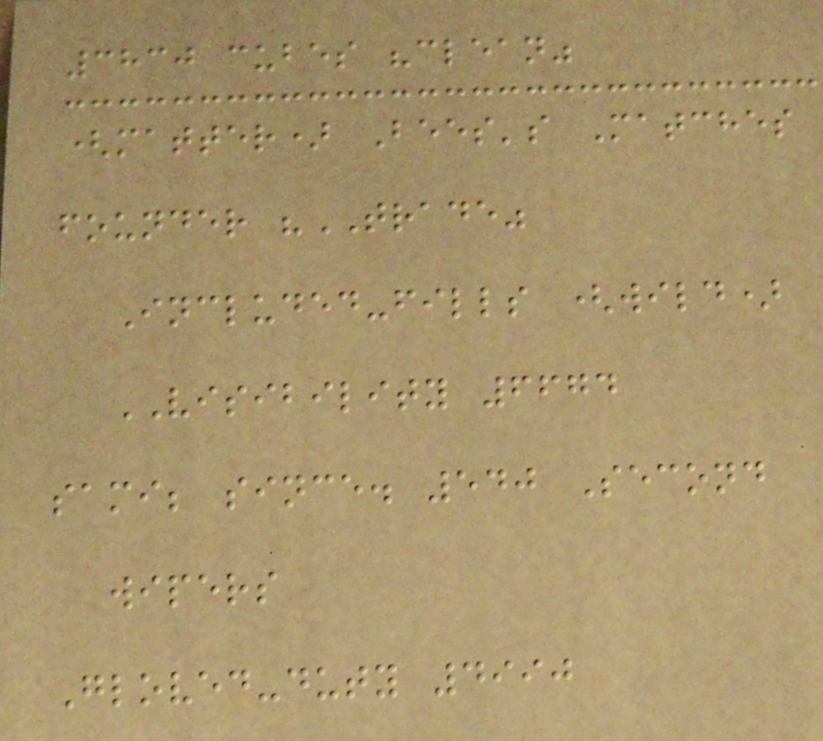3830 cubes "clean"
(matter) Bees's Matches
founder "TRADE"
Included-fills (wild)
VISIBILITY 6674
sami; since. 540 Second
wipers
Gloved-duty 4990
